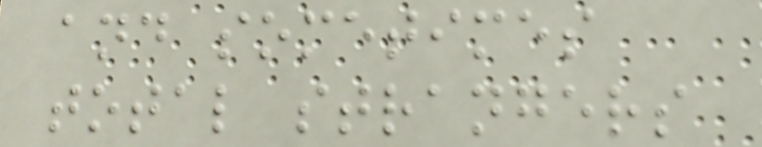and sometimes
total strangers
